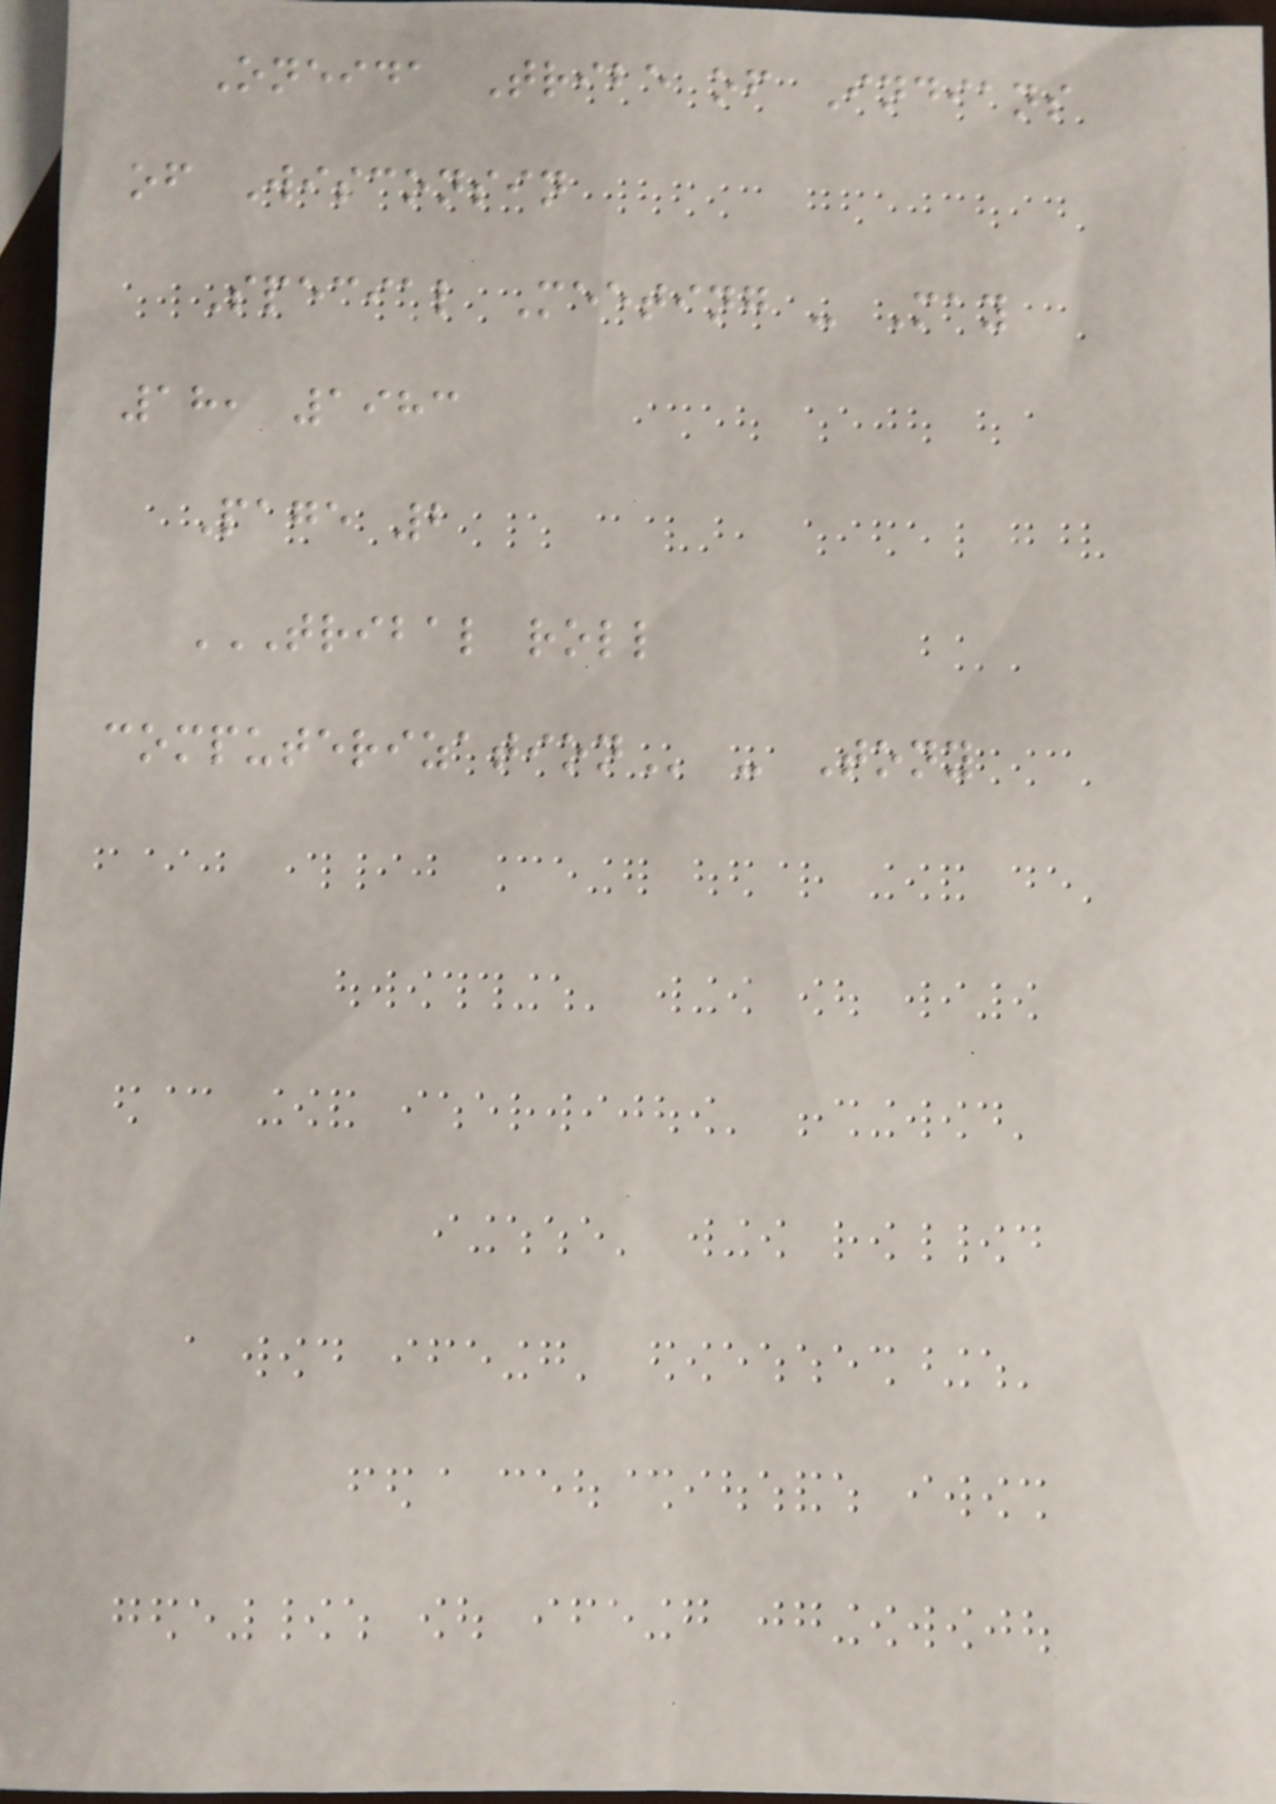Oneida Tribe of Indians
of Wisconsin
Special Meeting - May
18, 1983
Page 2
TRIBAL ROLL
COMPUTERIZATION - Tony
